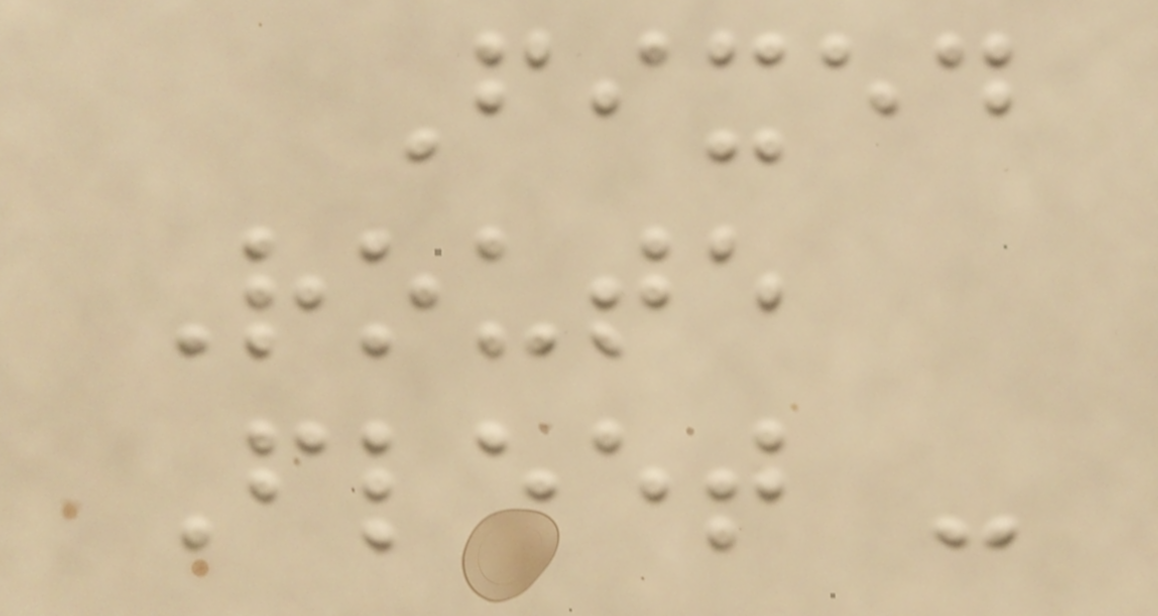Fixed
Route
Fleet -
